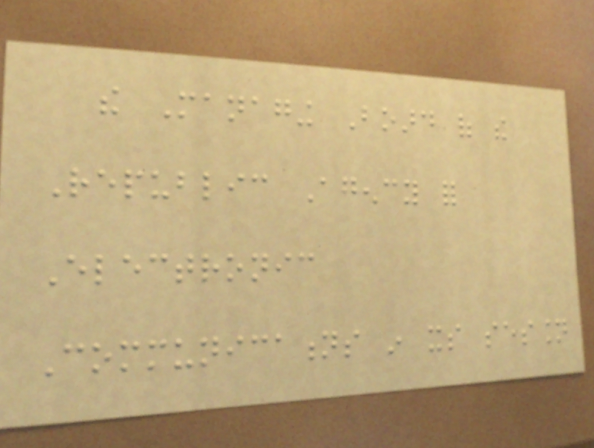the Managing Board of the
Republic Agency for
Electronic
Communications in its session
